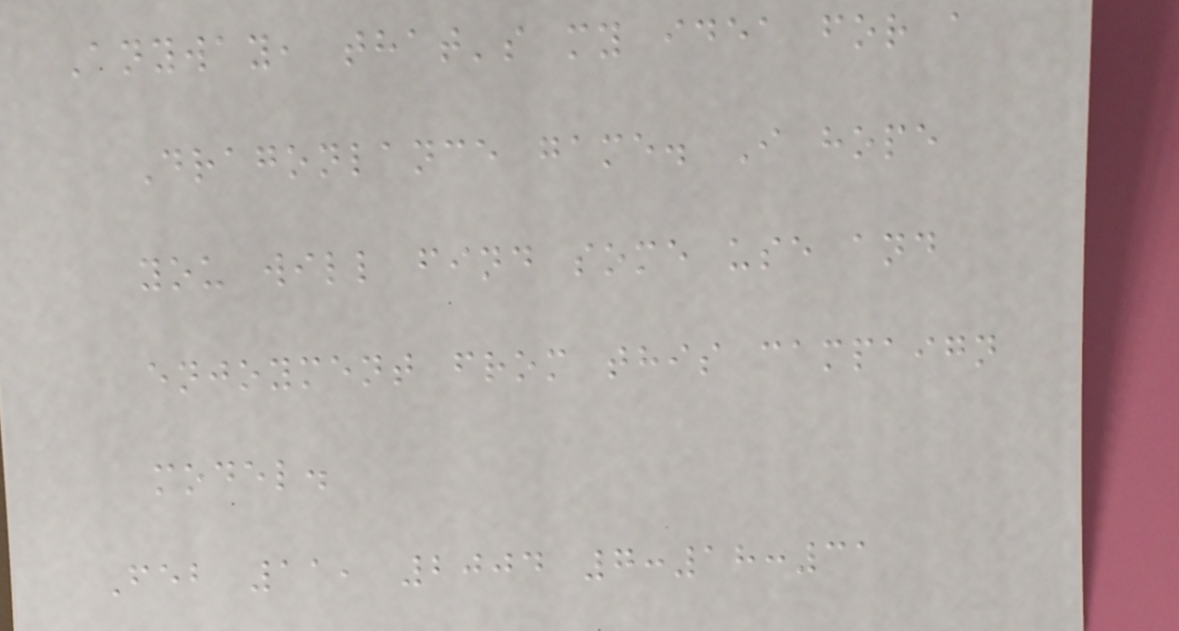Anyway, that's my idea for a
Dragonlance game. I hope
you will find some use and
enjoyment from this campaign
model.
Feb 11, 2004 7:18:31
